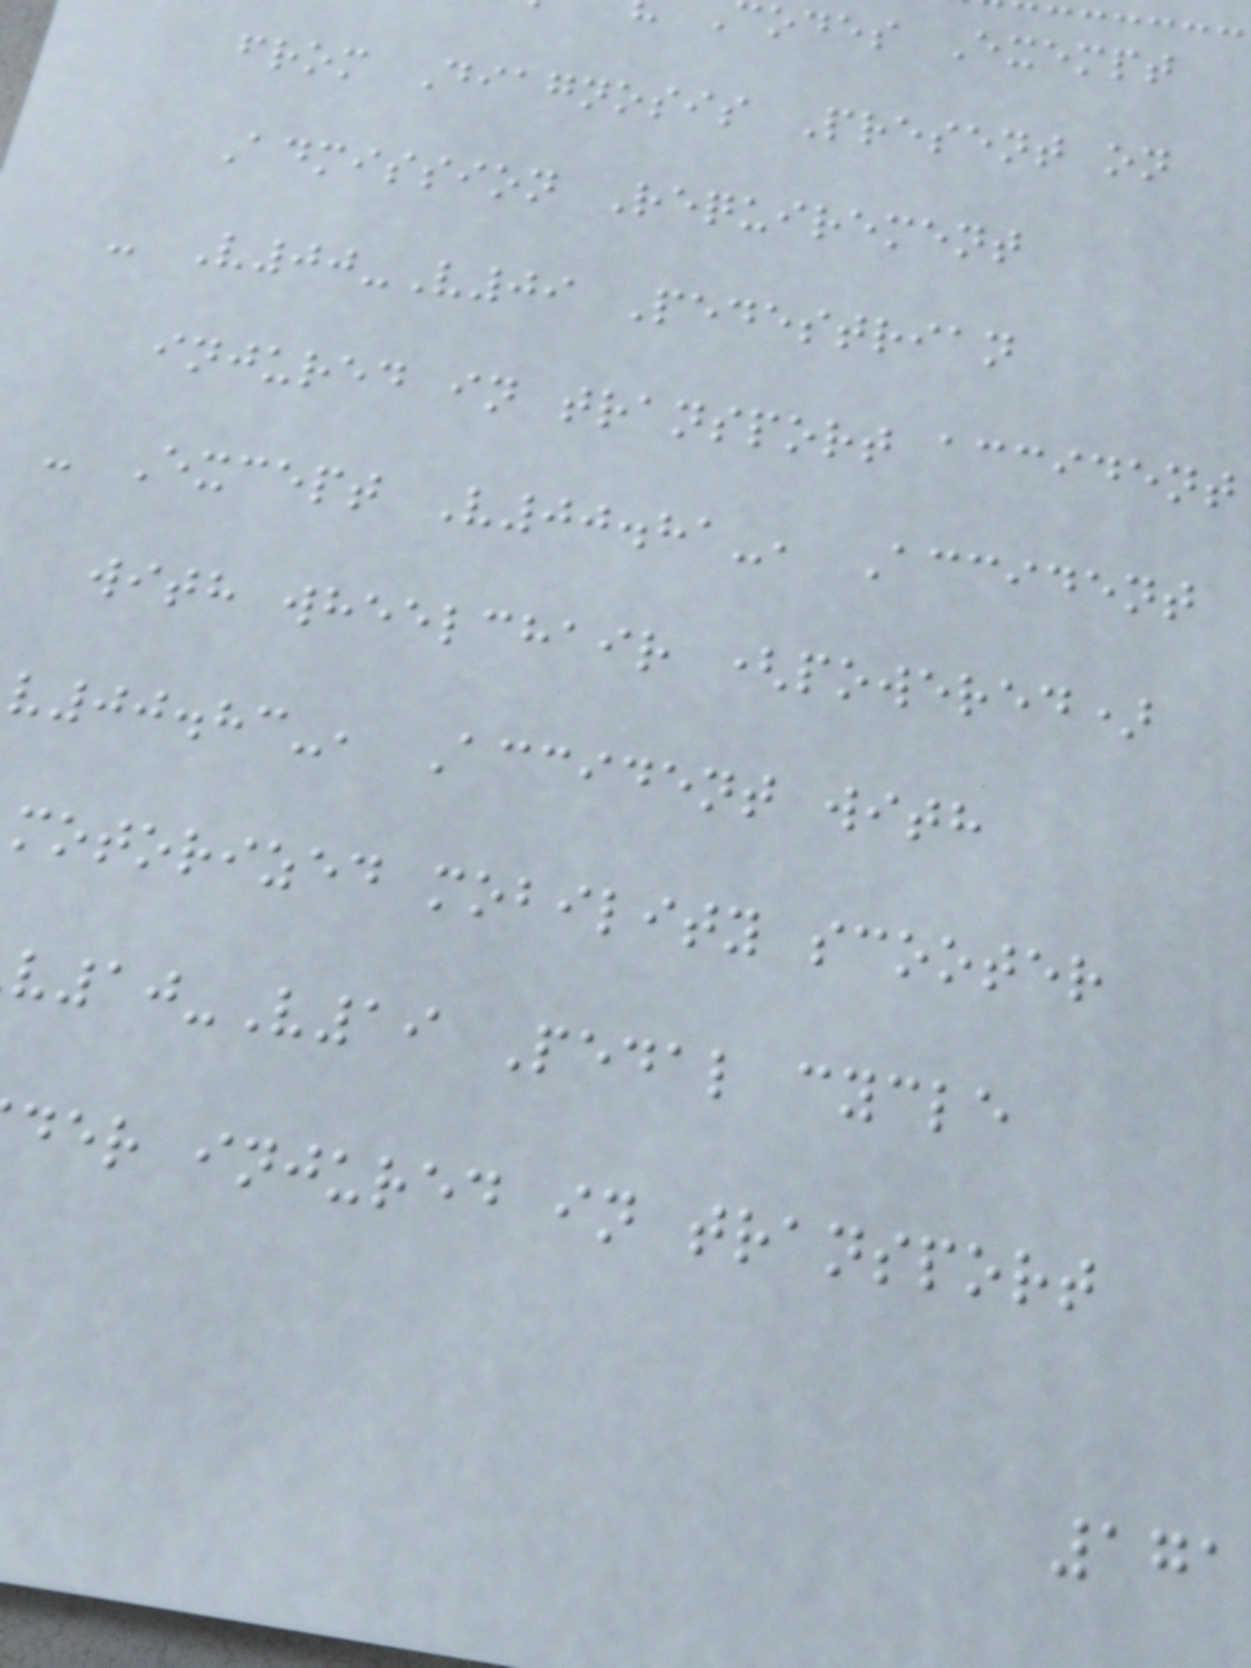odes Exempt
from Diagnosis Present on
Admission Requirement
- V00-V09 Pedestrian
injured in transport accident
- Except V00.81-, Accident
with wheelchair (powered)
v00.83-, Accident with
motorized mobility scooter
10-V19 Pedal cycle
der injured in transport
171
